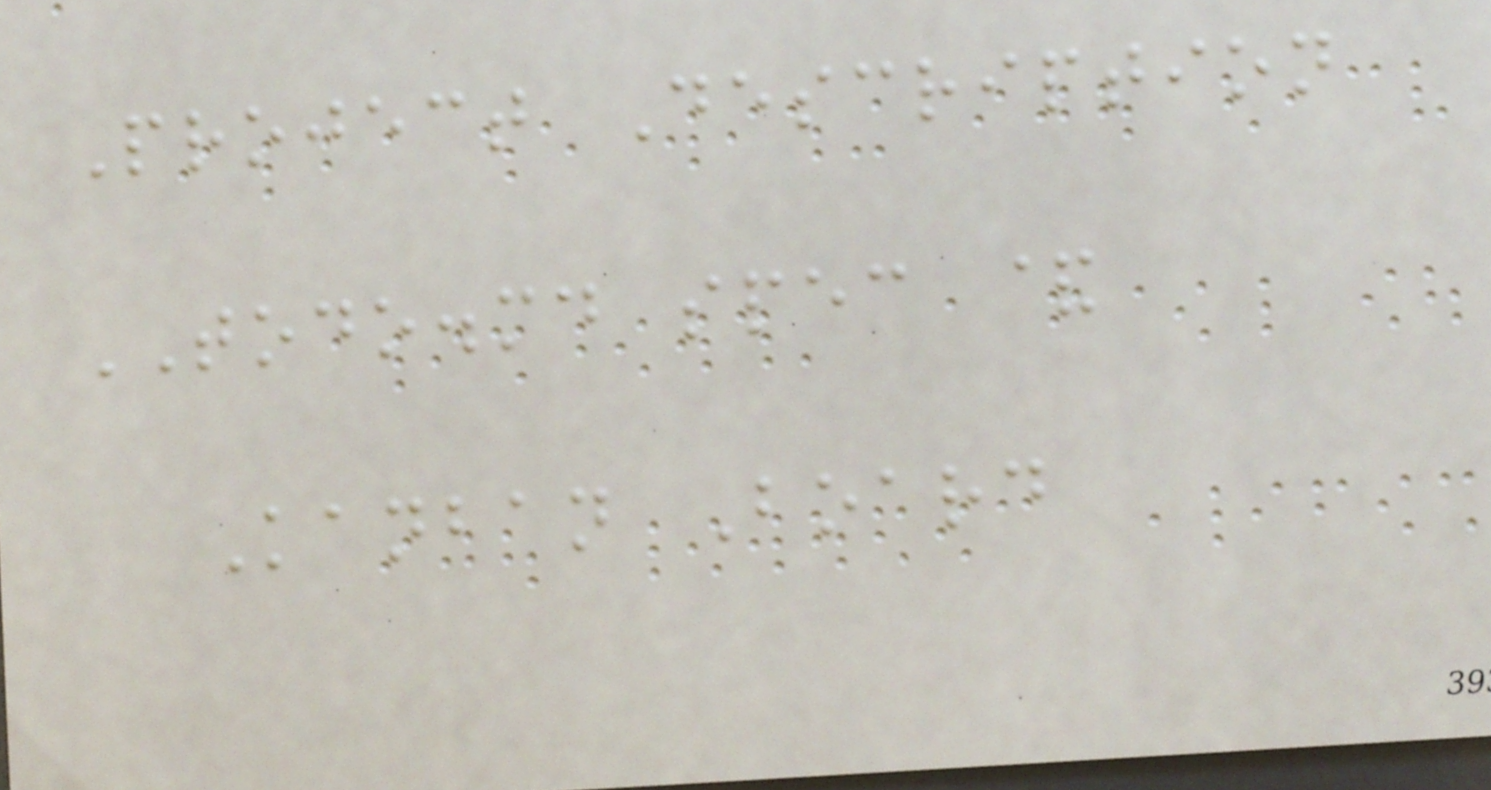Project Description
TODO.md spec &
Kanban Board
